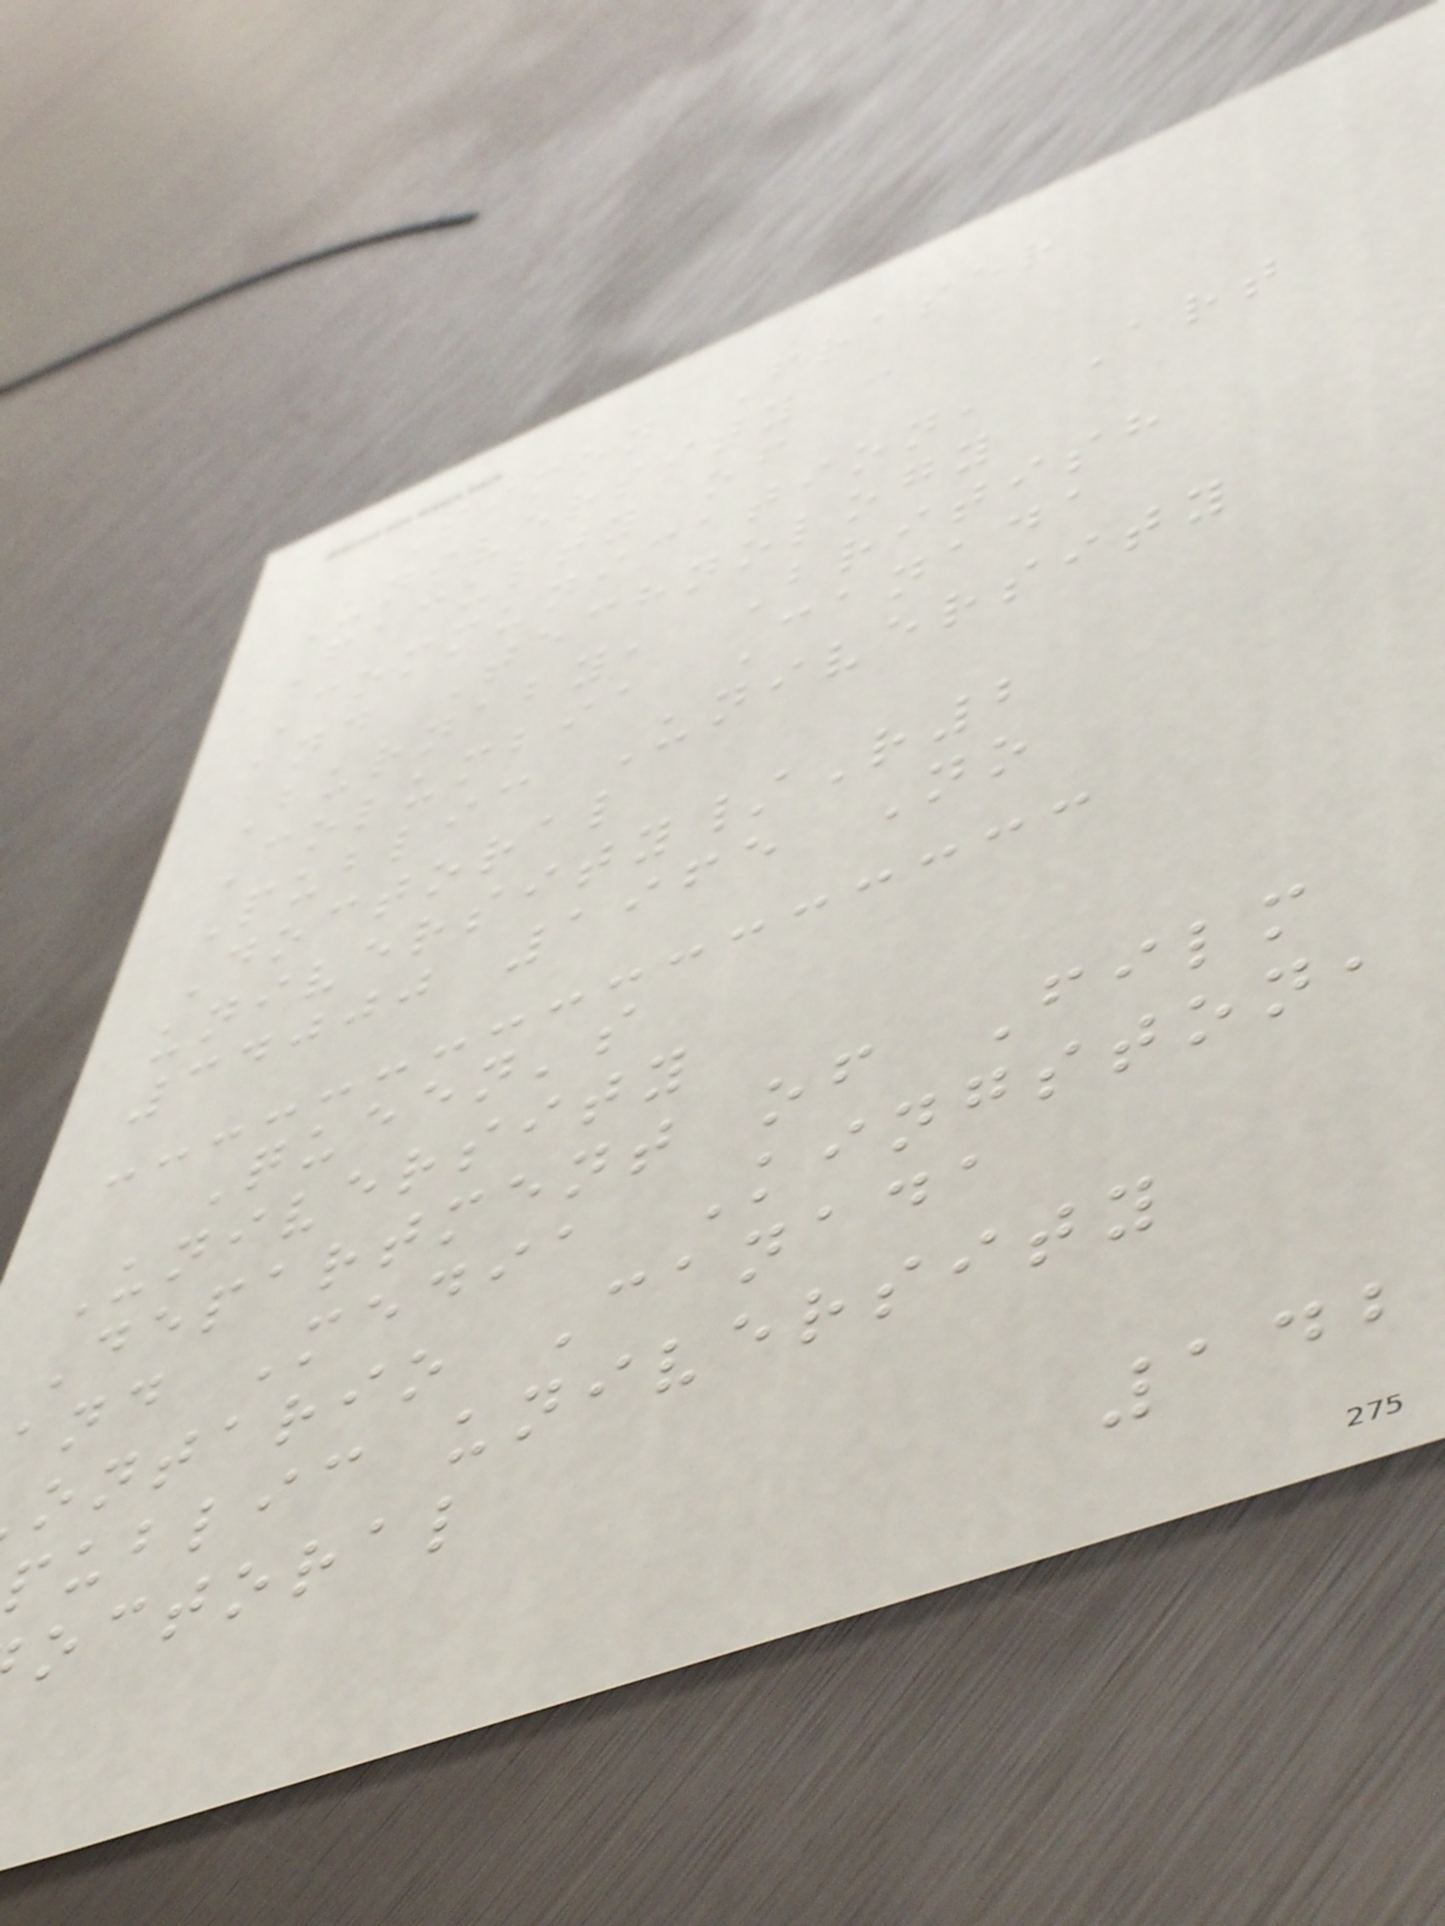Simon Fraser
University -
Faculty of
Communication, Art
and Technology
Burnaby, British
Columbia Canada
Public University
Doctoral
university/R2
34000 1965 No
Queen's
University
Department of Film
and Media Kingston,
ontario Canada
public university
octoral
142
